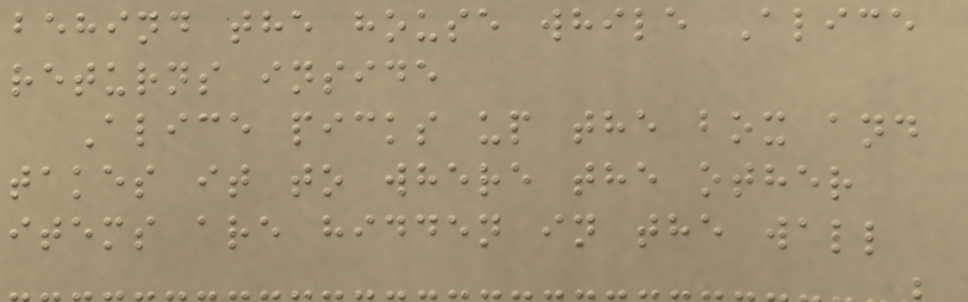behind the house while Alice
returns inside
Alice picks up the box and
takes it to where the other
items are hidden in the wall
